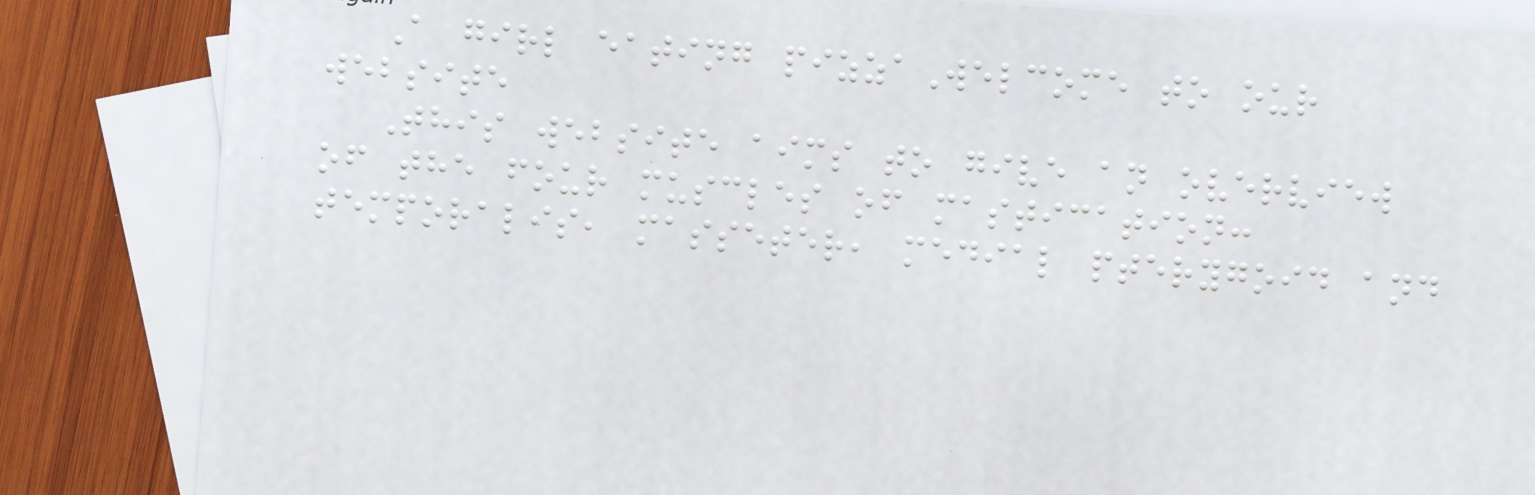A girl eating pizzaWelcome to our
website
This website aims to give an overview
of the four muscles of mastication:
temporalis, masseter, medial pterygoid and
